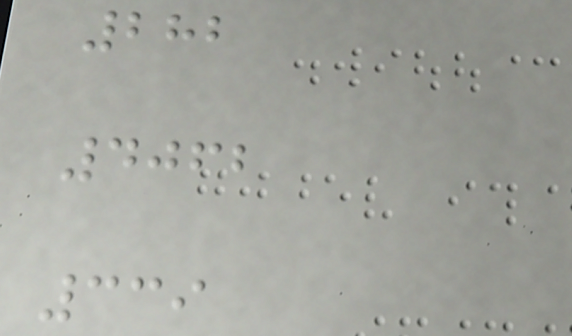282
4062
339
